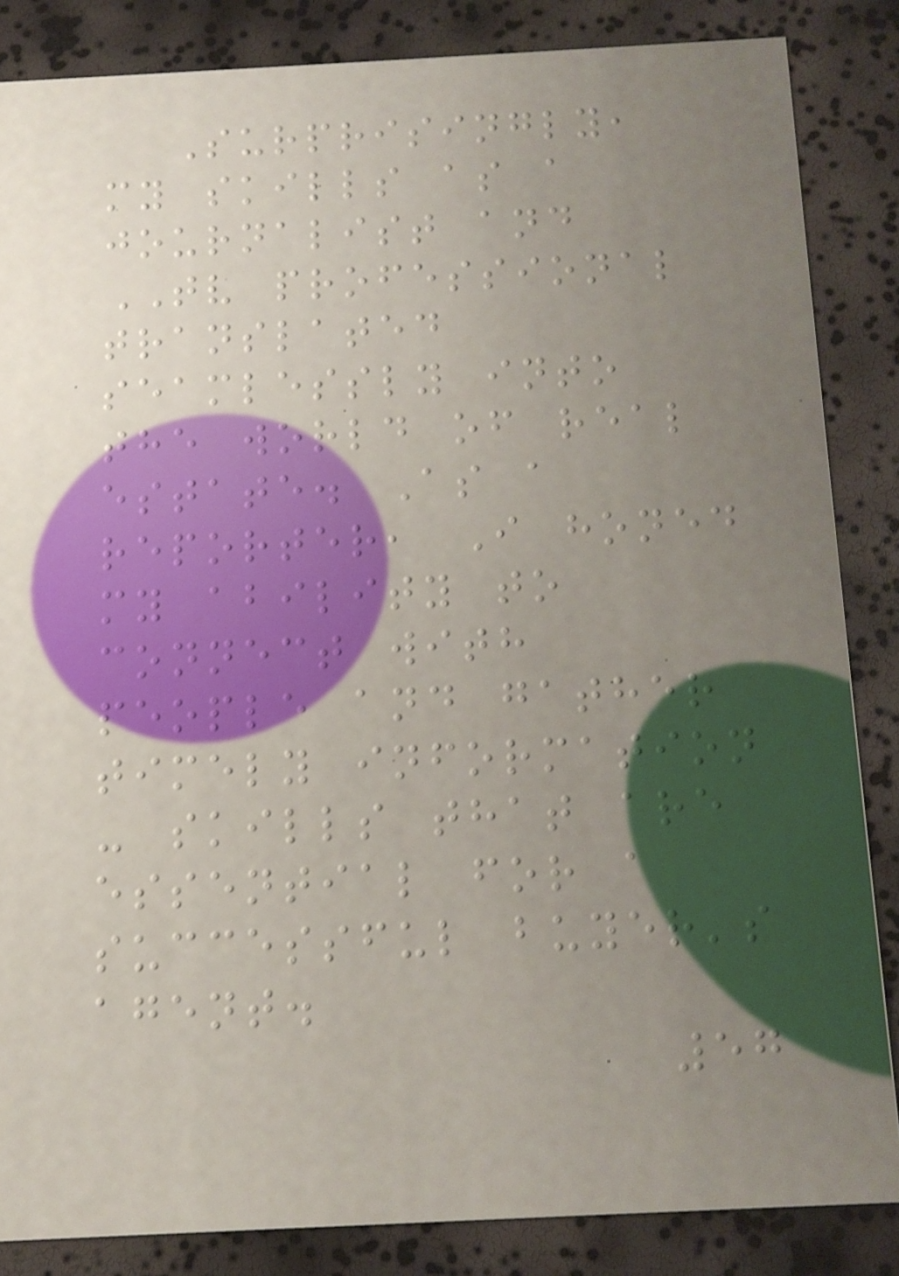Surprisingly,
my skills as a
journalist and
TV professional
translated
seamlessly into
the world of real
estate. As a
reporter, I honed
my ability to
connect with
people and gather
timely information
- skills that are
essential for a
successful buyer's
agent.
57
